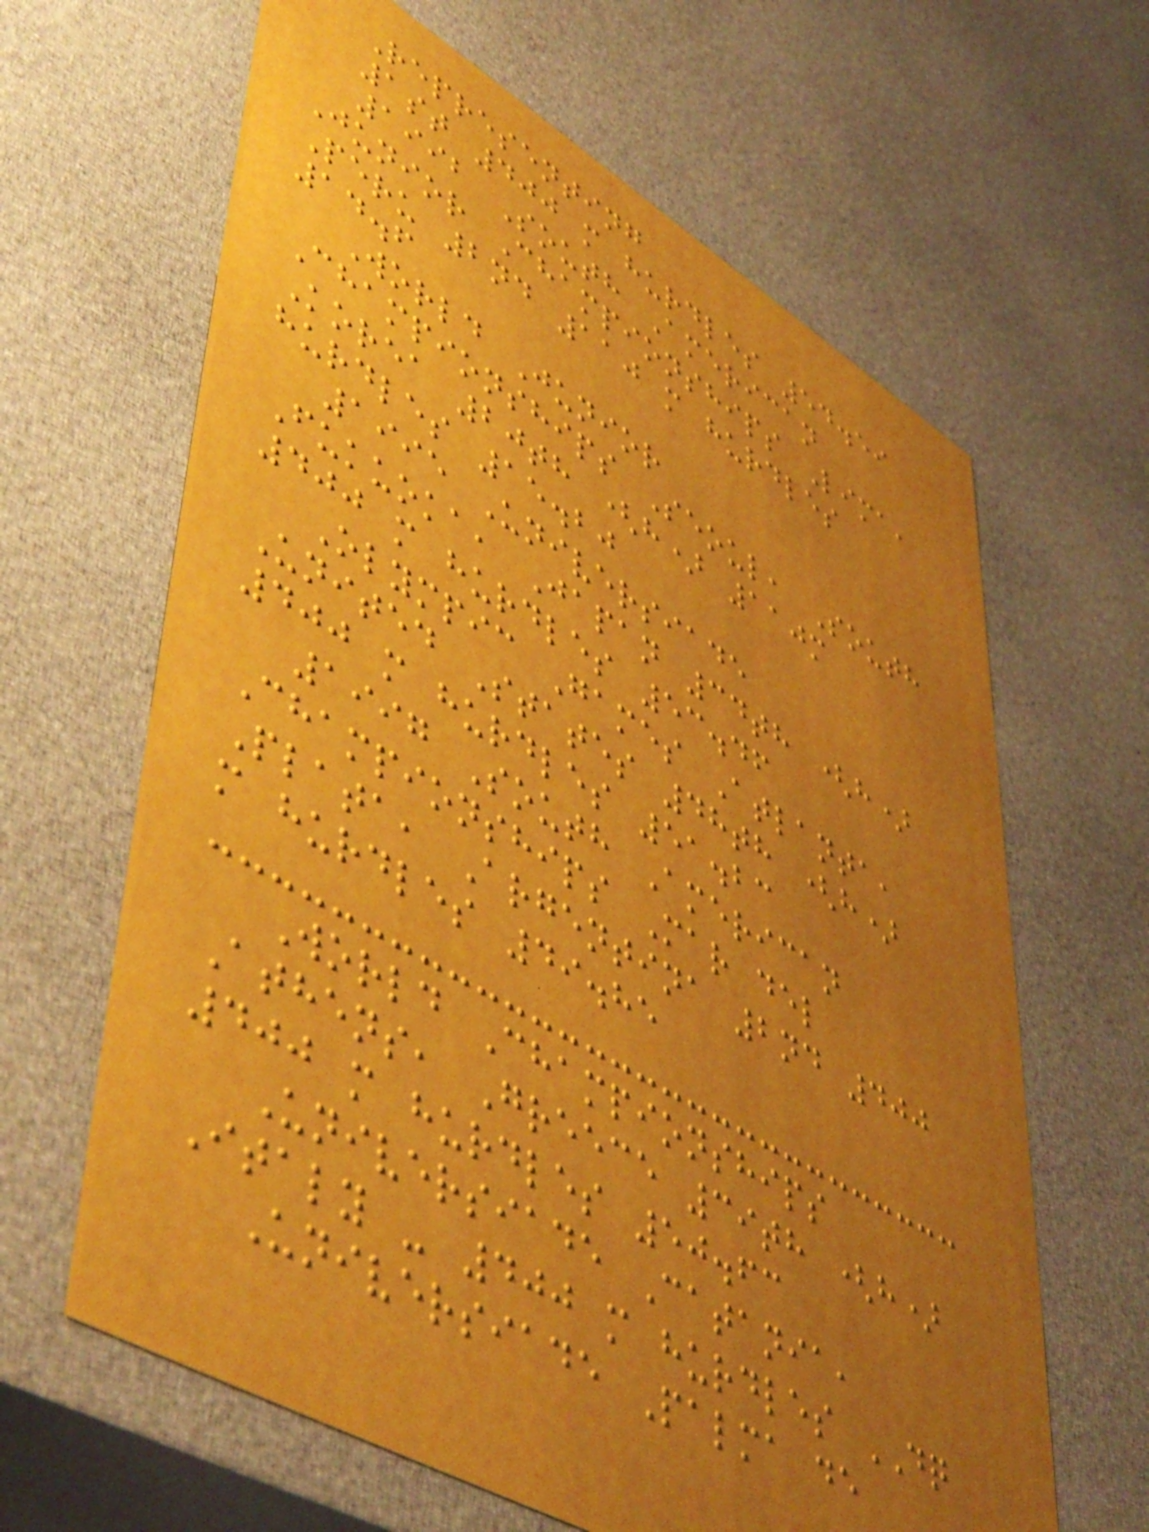Representing
1st 400 m hurdles 54.59
1992 South American
Junior Championships Lima,
Peru 2nd 110 m hurdles
14.6
World Junior
Championships Seoul, South
Korea 20th (h) 110m
hurdles 15.20
1995 Universiade
Fukuoka, Japan 34th (h)
400 m hurdles 53.46
Olympic Games Atlanta,
United States 48th (h)
400 m hurdles 51.23
1997 South American
Championships Mar del
Plata, Argentina 2nd 400
m hurdles 49.85
World Championships
Athens, Greece 39th (h)
400 m hurdles 50.63
Universiade Catania,
Italy - 400 m hurdles DQ
Universiade Palma de
